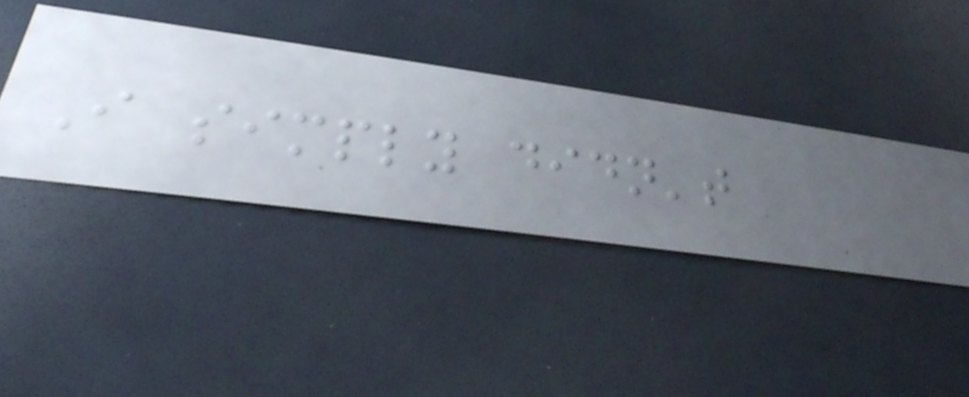I simply didn't
